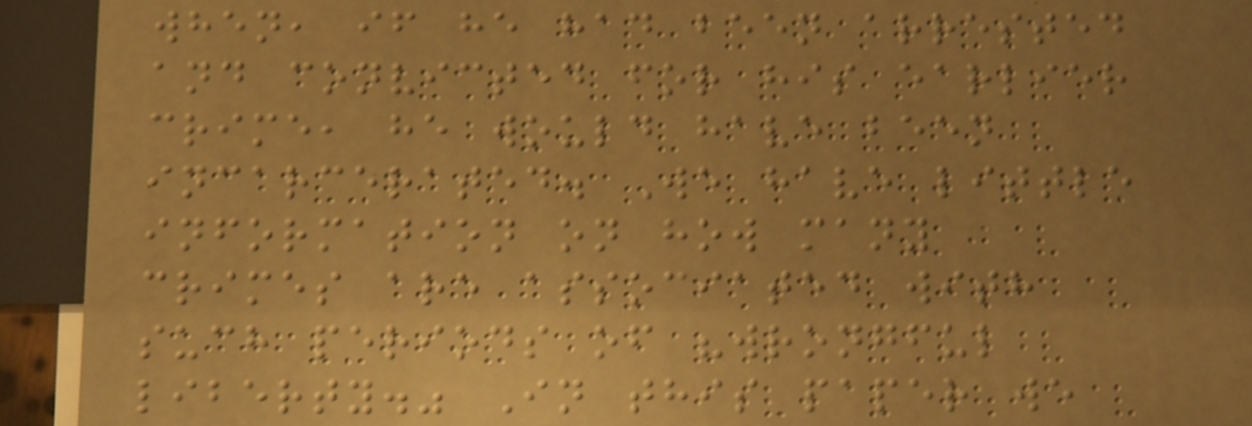when, if he had been arrested
and convicted for his earlier
crime, he would have been
incarcerated. We have little
information on how many
crimes are associated with
such periods of "wrongful
liberty." In this paper we
